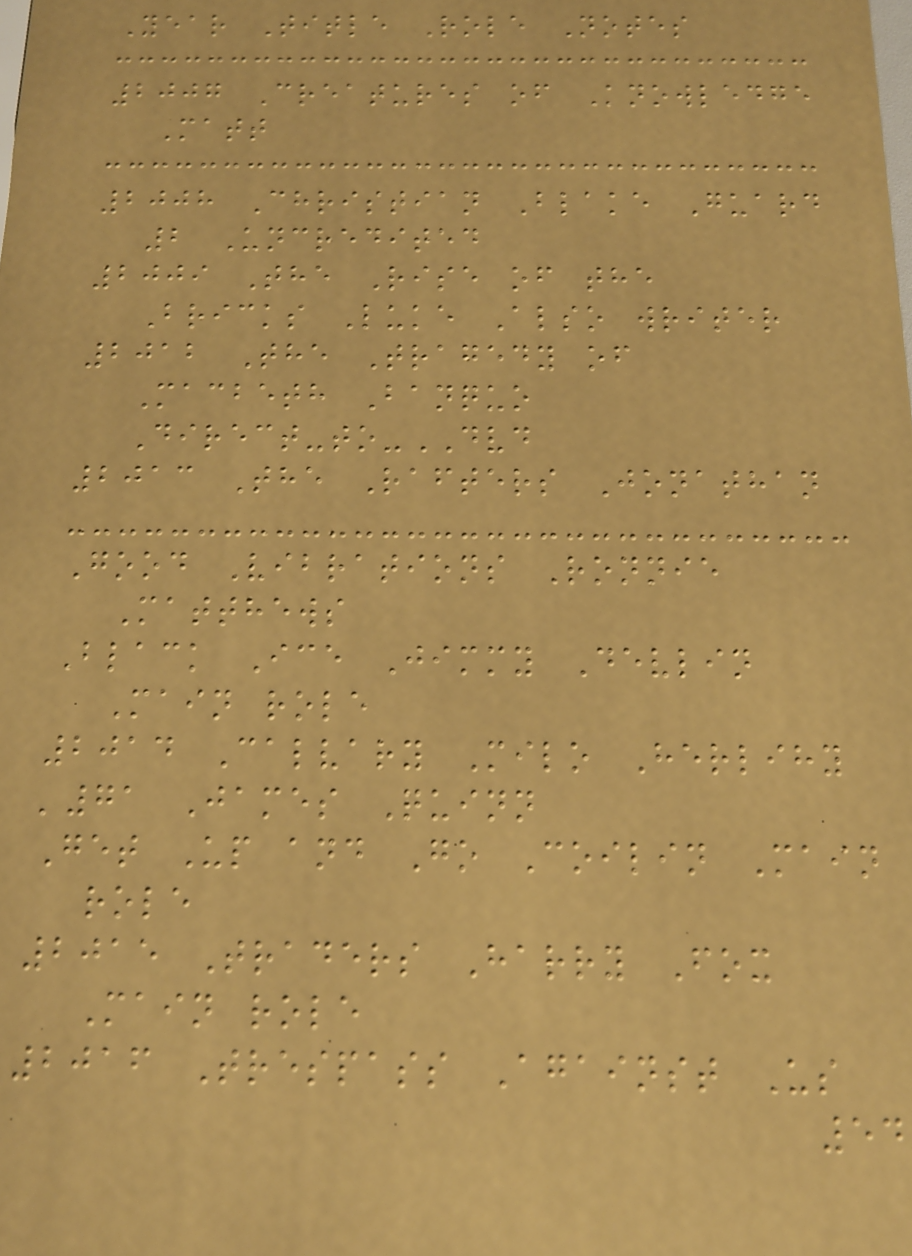Year Title Role Notes
2007 Creatures of Knowledge
Matt
2008 Christian Blake Guard
2 Uncredited
2009 The Rise of the
Bricks Luke Also writer
2012 The Tragedy of
Macbeth Banquo
Direct-to-DVD
2013 The Rafters Jonathan
Good Vibrations Ronnie
Matthews
Black Ice Jimmy Devlin
Main role
2014 Calvary Milo Herlihy
'71 James Quinn
Get Up and Go Coilin Main
role
2015 Traders Harry Fox
Main role
2016 Trespass Against Us
54
